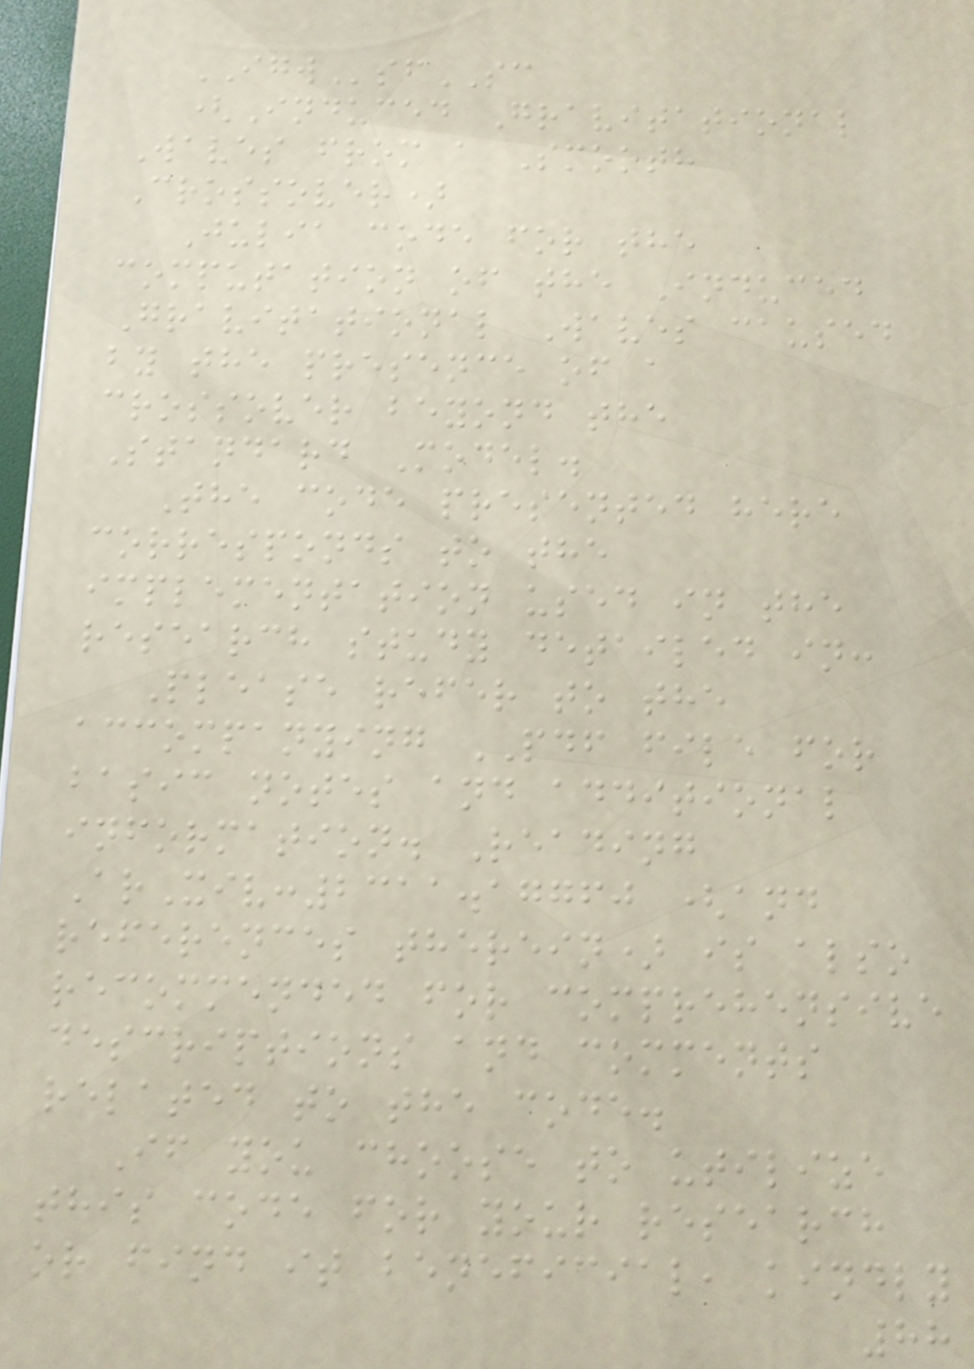IGWsfSC
(Induced Gravitational
Waves from a Smooth
Crossover)
Julia code for the
computation of the Induced
Gravitational Waves caused
by the presence of a
crossover beyond the
Standard Model.
The code presented here
corresponds to the
implementation used in the
research study detailed in:
Please refer to the
accompanying PDF file for
basic notes and additional
information. Reading
ArXiv:2311.17760 (and
references therein) is also
recommended for comprehensive
descriptions and comments
related to the code.
If you choose to utilize
this code for your research
or find it beneficial, kindly
88
